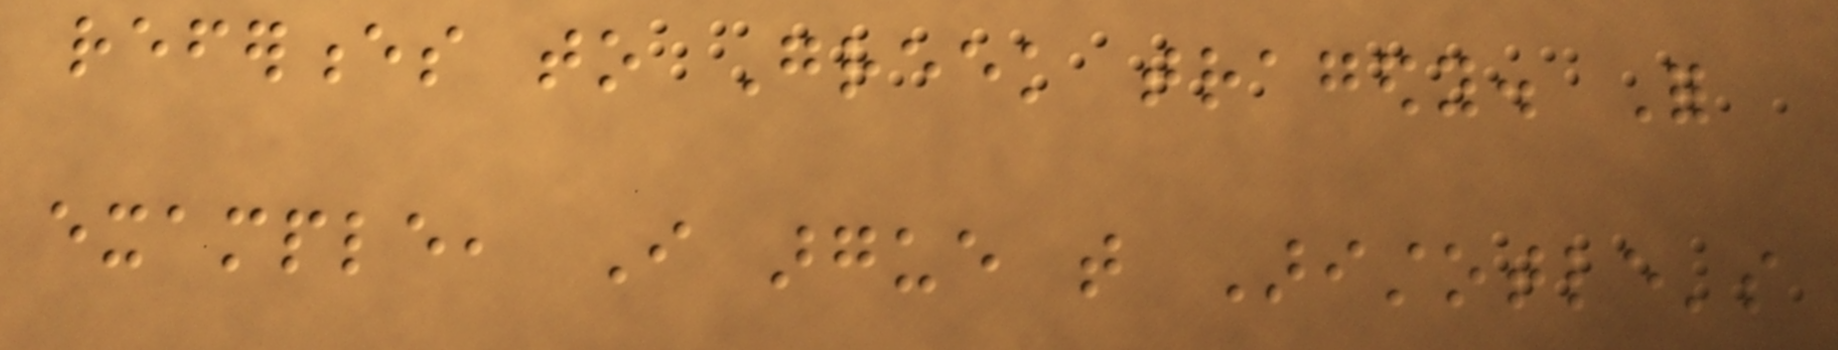references to Greek tragedy. For
example, I argue that Aristotle's
